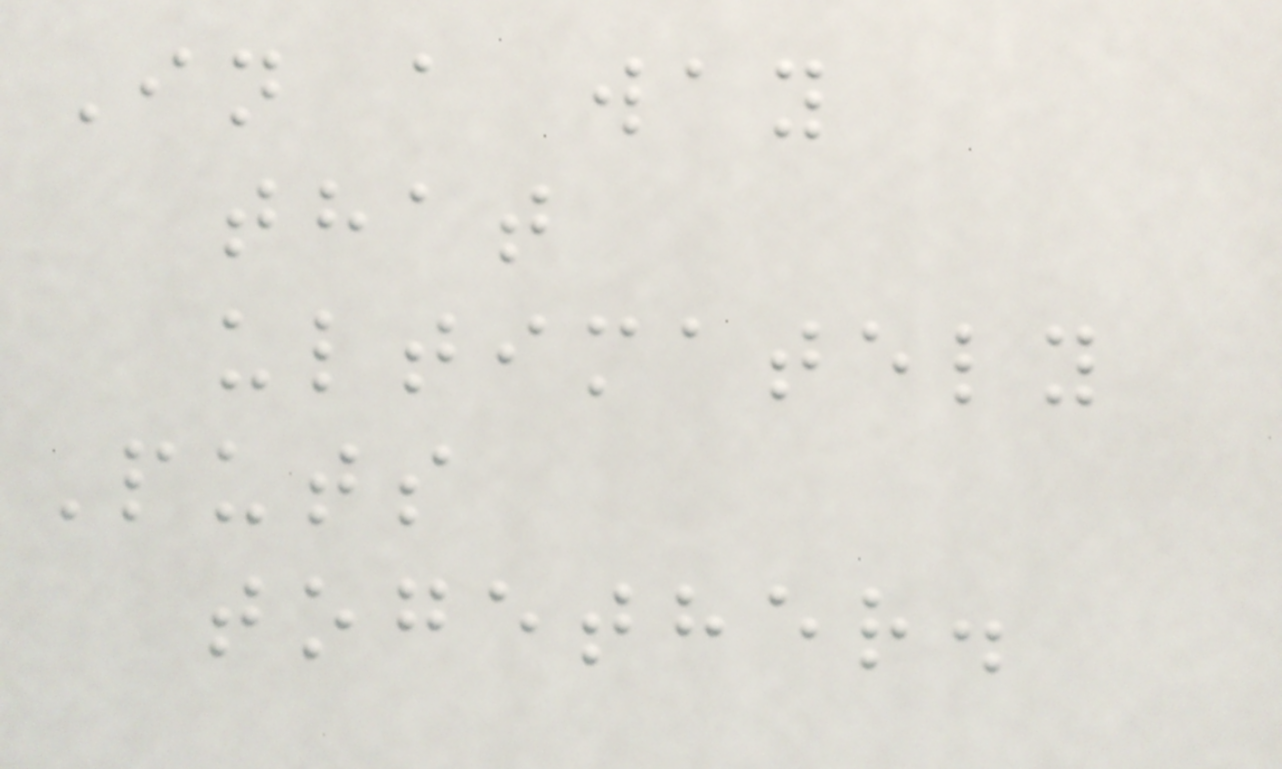In a way
that
ultimately
Puts
together.
